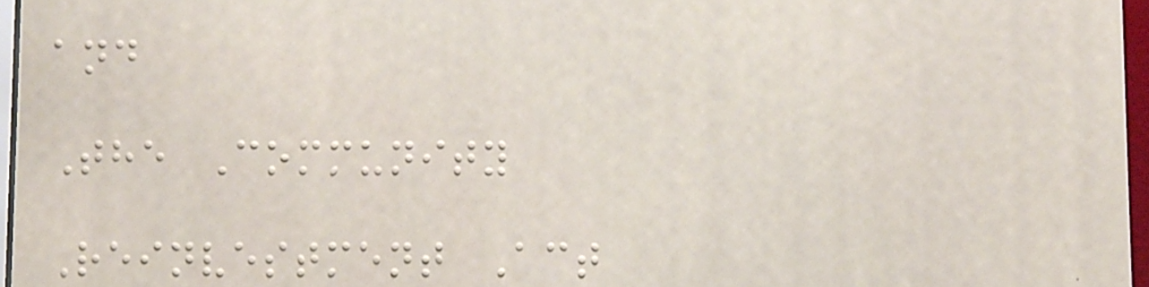and
The Community
Reinvestment Act
